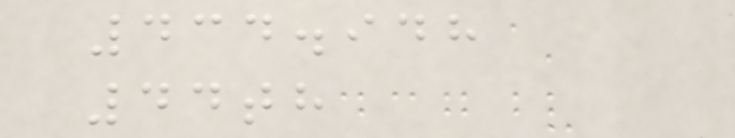434.948
44th
